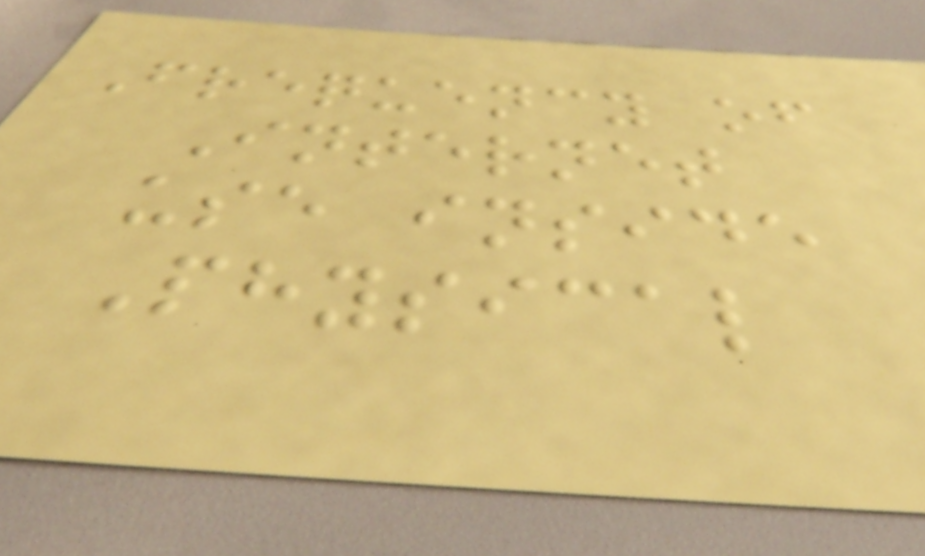Frequency of
Internet
use inside
Physical
